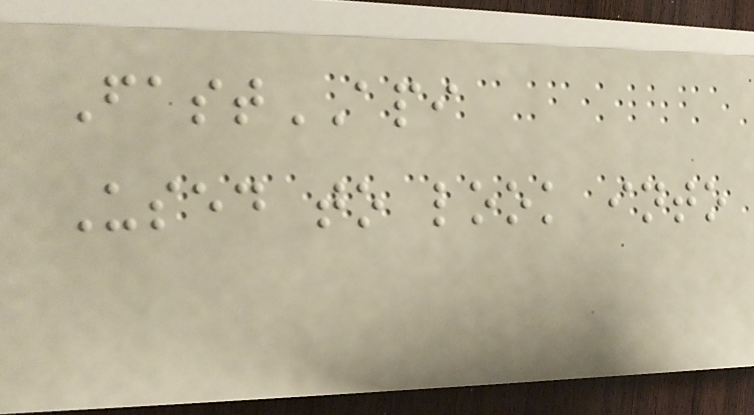FastAPI
Used to look into
